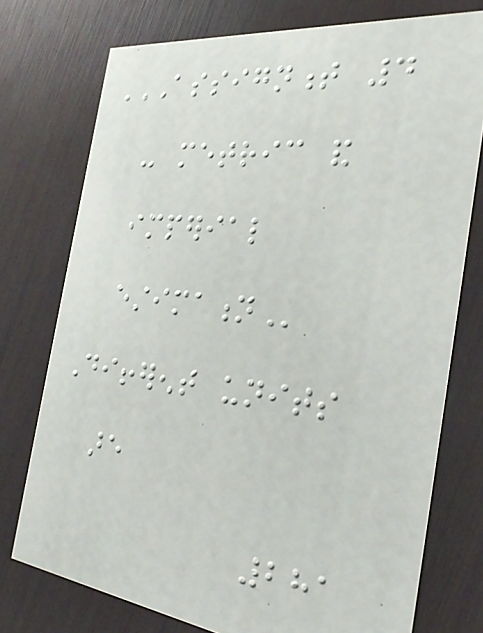ASSIGNMENT 4
- METRIC AND
IMPERIAL
ESTIMATION
Different units
are
281
